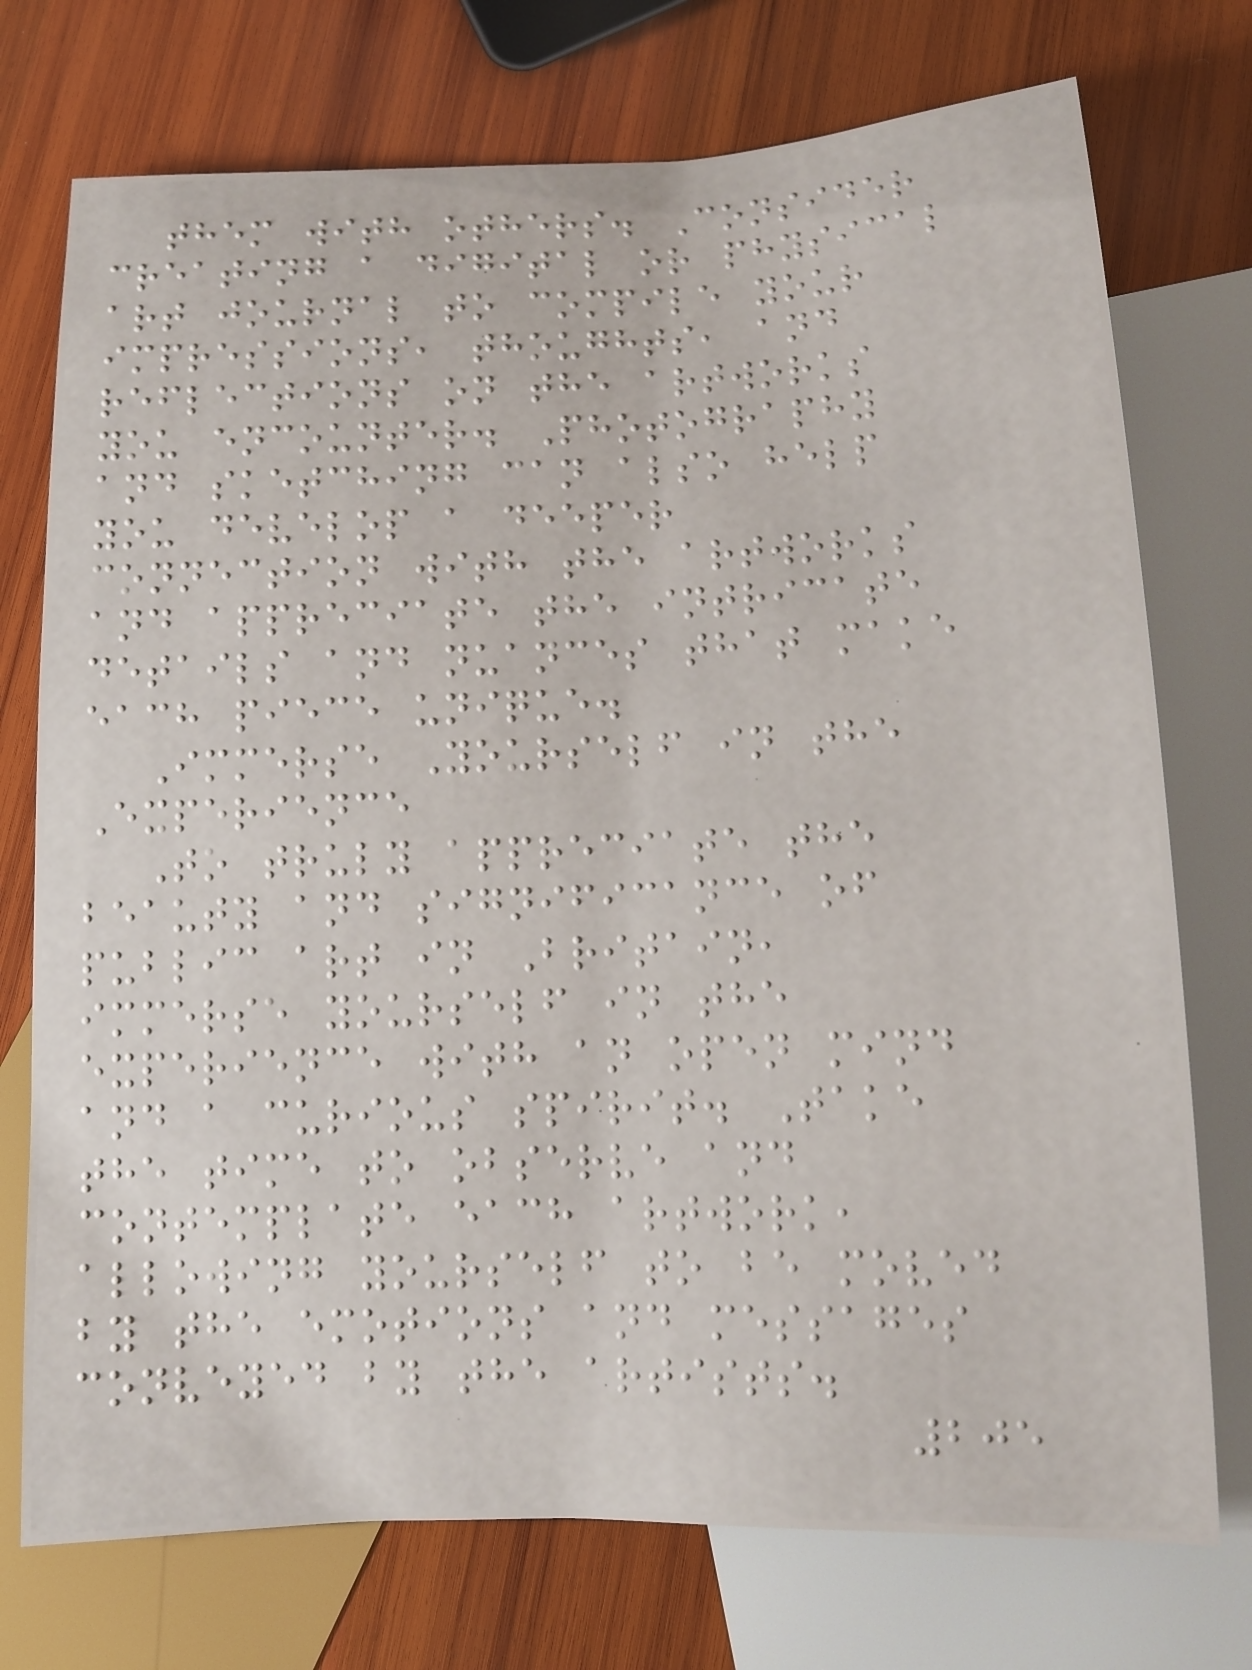them with others. Consider
creating a digital or physical
art journal to compile your
impressions, thoughts, and
reflections on the artworks
you encounter. Photography
and sketching can also help
you develop a deeper
connection with the artworks
and appreciate the intricate
details and nuances that make
each piece unique.
Immerse Yourself in the
Experience
To truly appreciate the
beauty and significance of
public art in Britain,
immerse yourself in the
experience with an open mind
and a curious spirit. Take
the time to observe and
contemplate each artwork,
allowing yourself to be moved
by the emotions and messages
conveyed by the artists.
205
